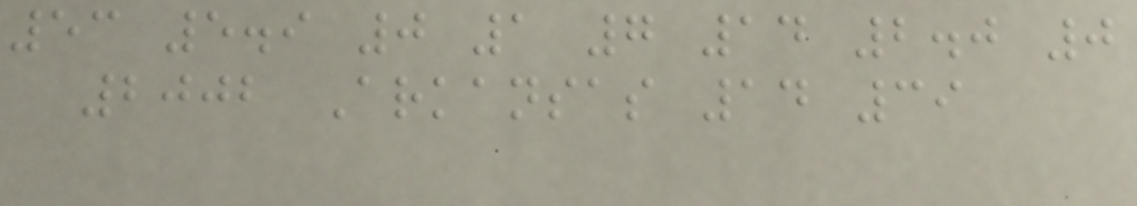53 5.9 0 1 7 14 2.0 0
2002 Arkansas 14 39
